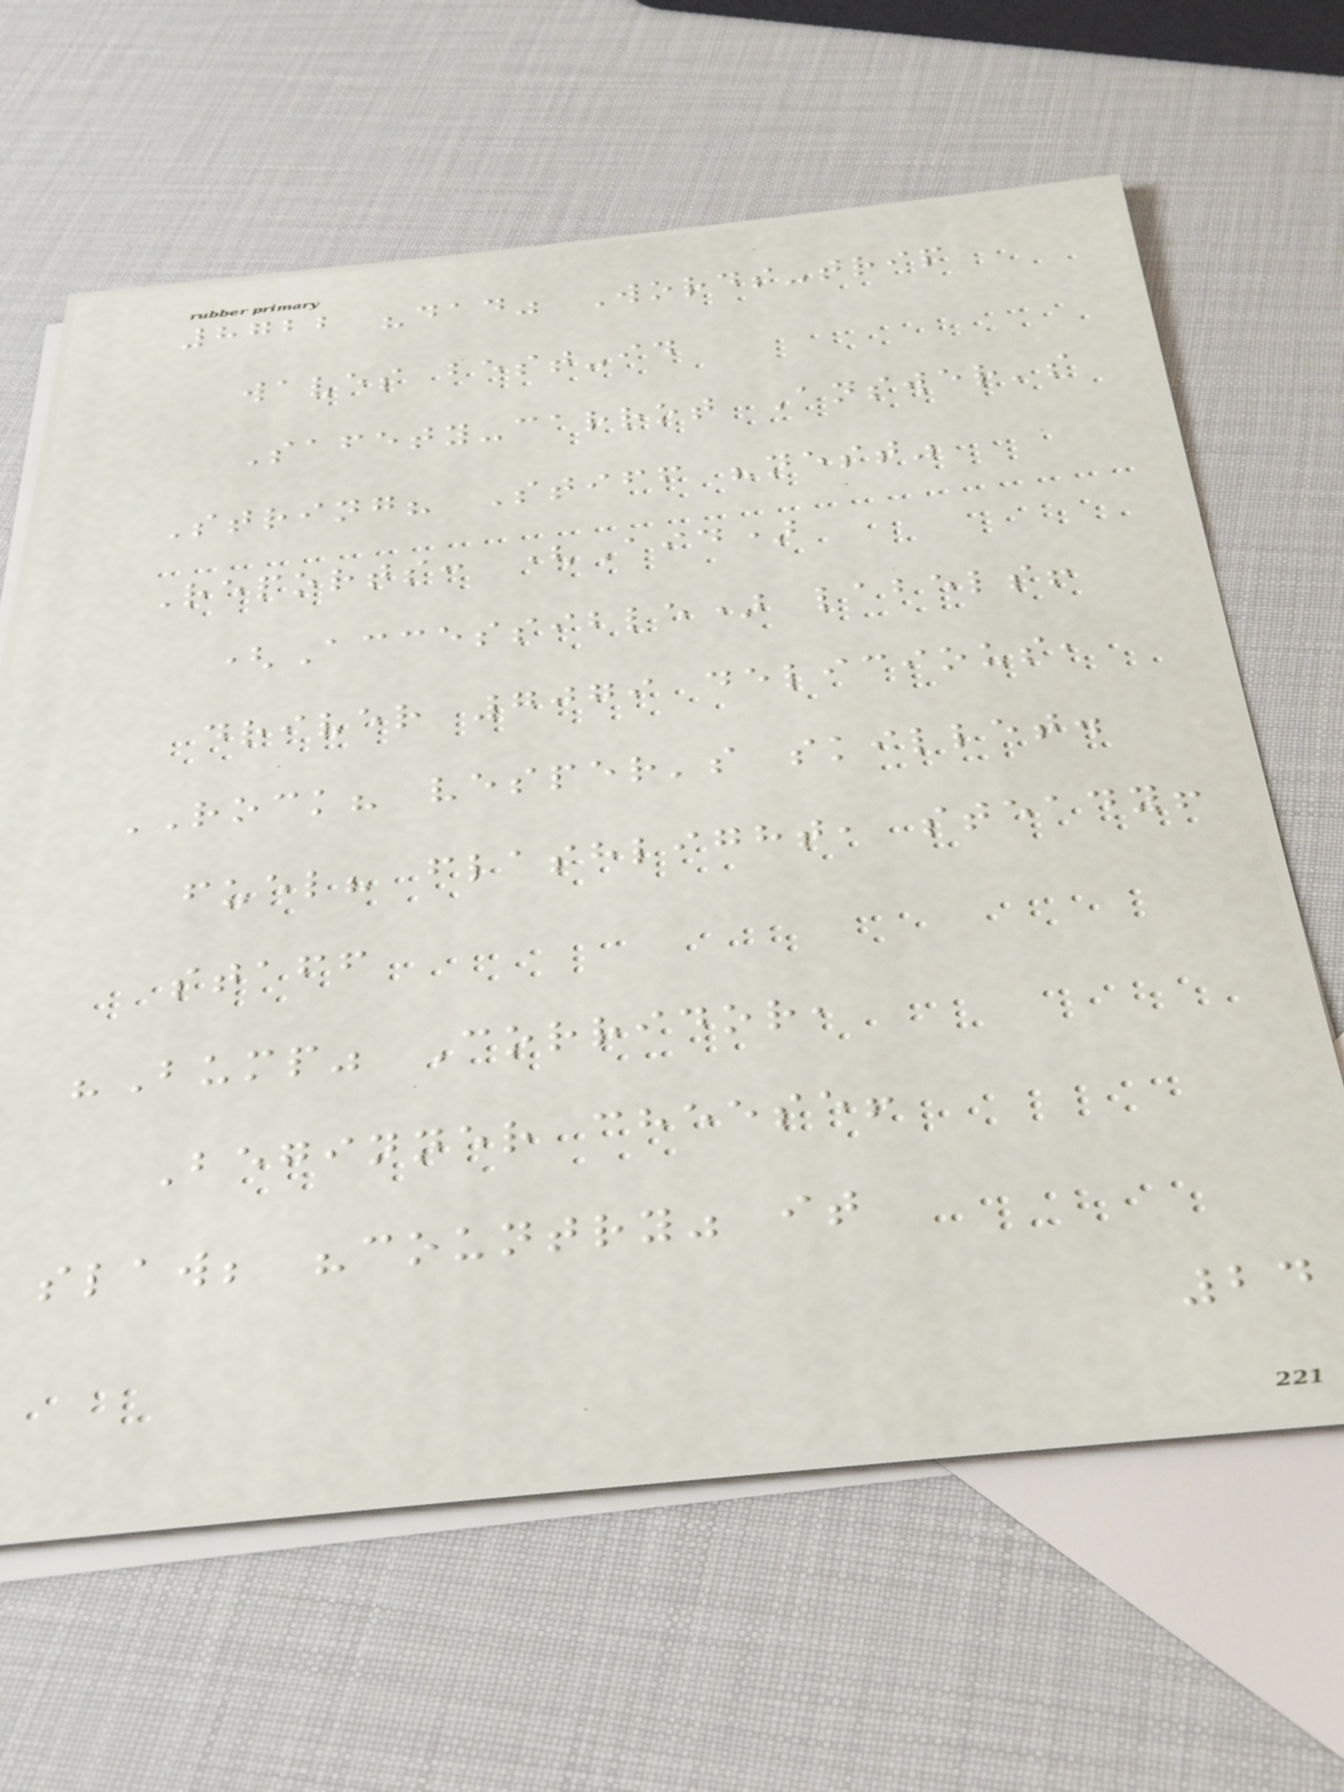8722 "dad" Words-trip
waves best-id
Safety-carrot Answer's
String? Stiff "nest"
Reports: (Aid)
(Accessible) labels!
driver 7079 delicious,
ROCK? vesper's skillet.
fuel? flashlight, steady!
staff
"Bump" Corridor,
Beginner cheese!
slaw; "country" it
24
